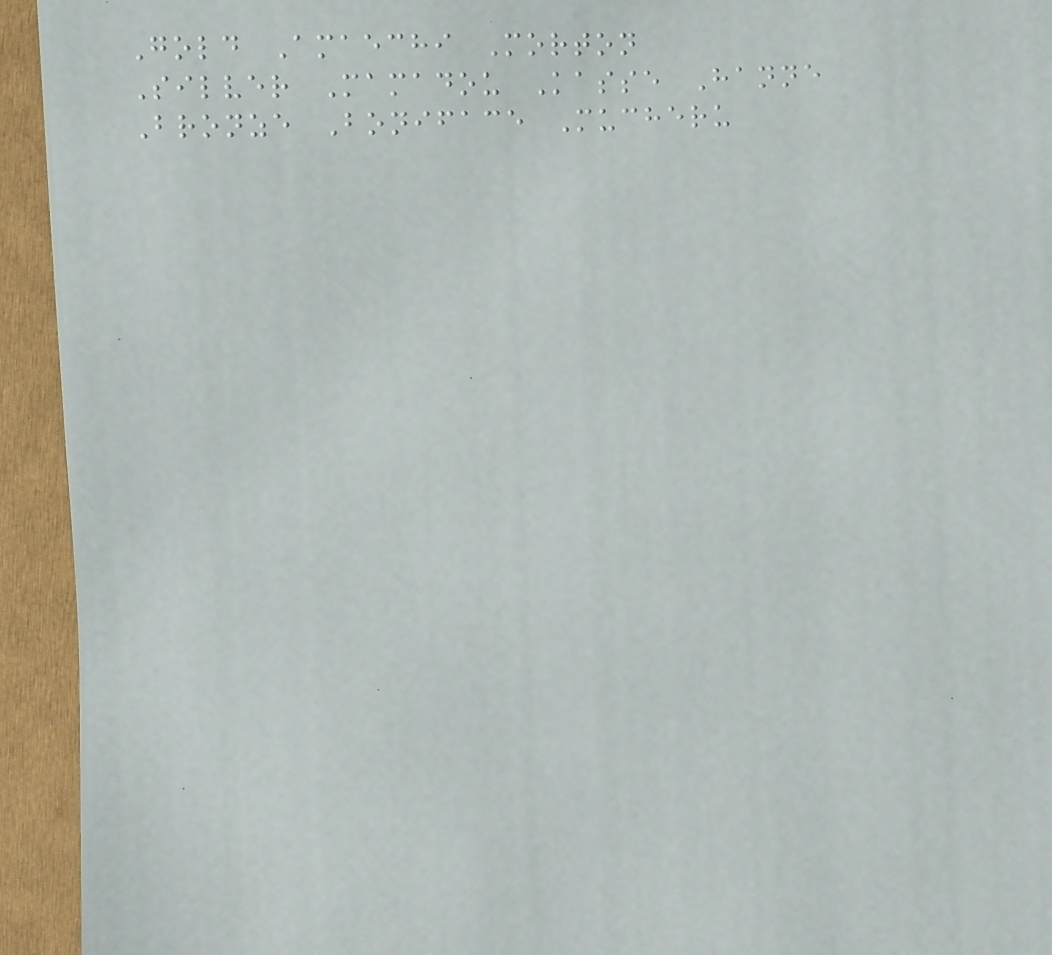Gold Amaechi Morton
Silver Mamadou Kasse Hanne
Bronze Boniface Mucheru
